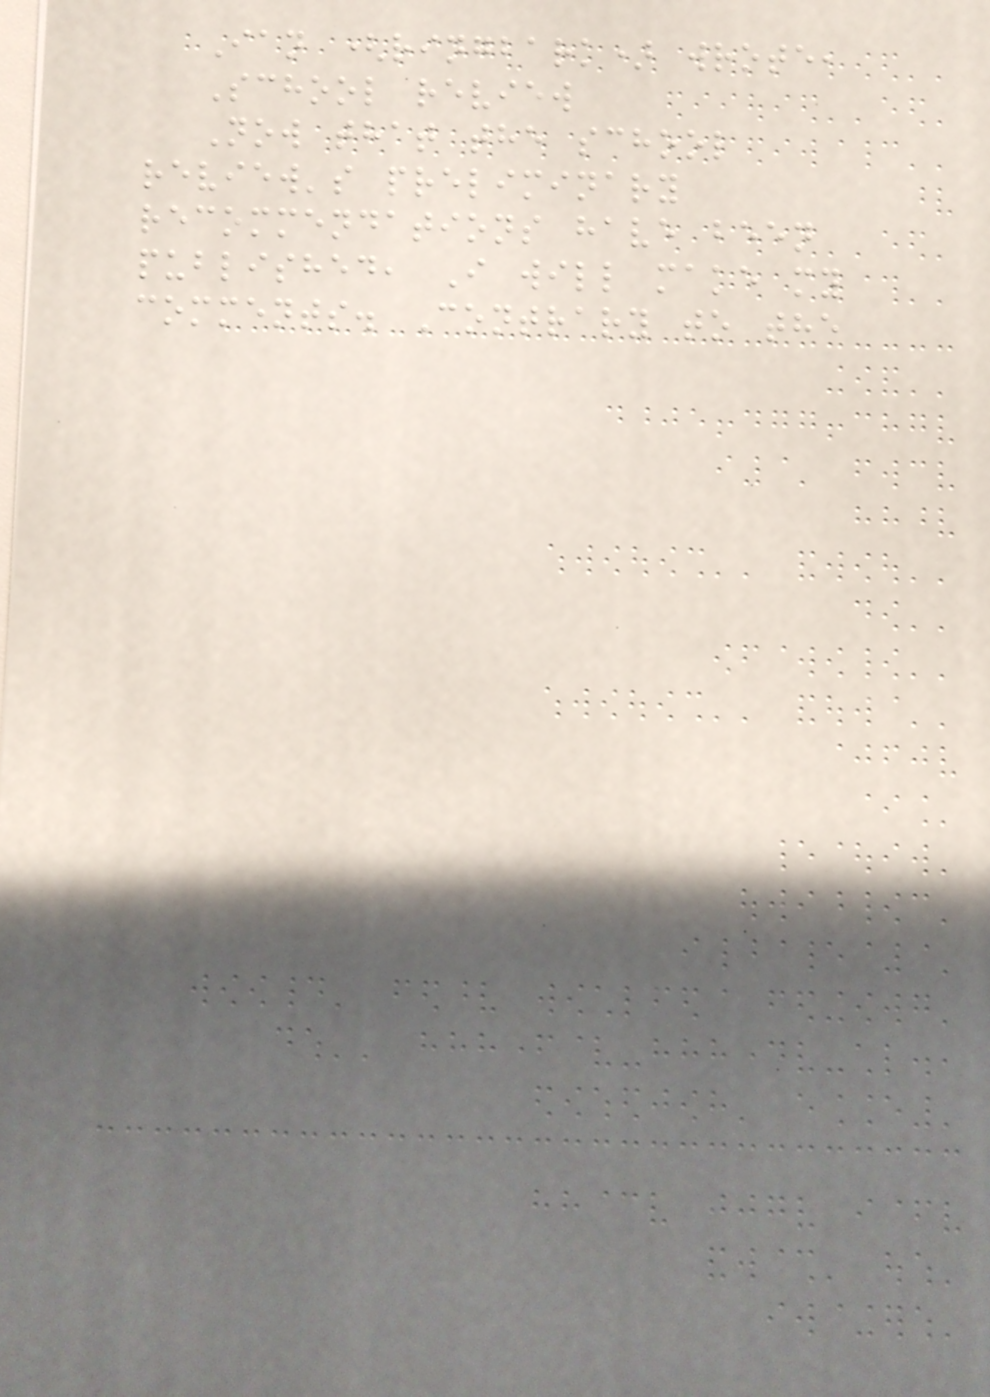Ian (ringbark) wrote,
School review
Now that the school
review's preliminary
recommendations have been
published, I will make my
comments. Contrary to the
